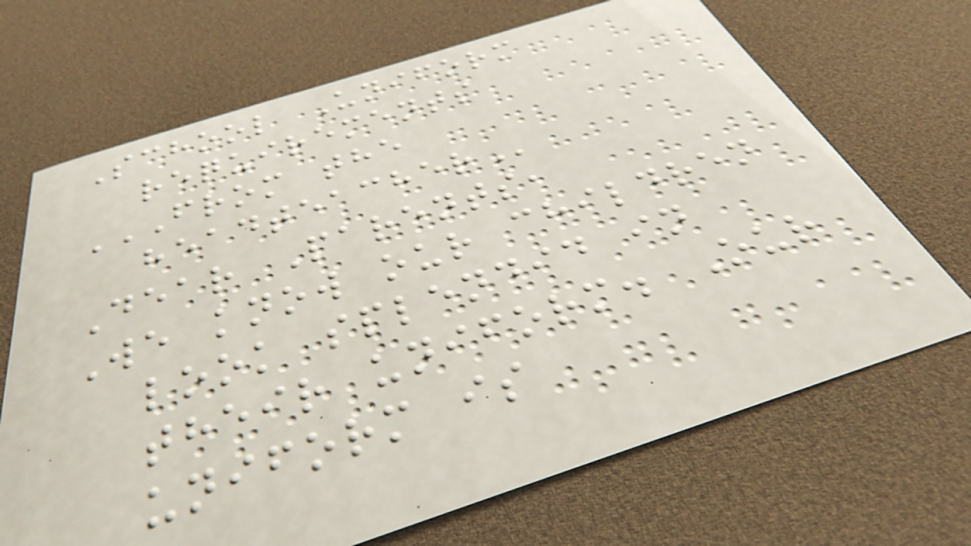School Uniform
requirements
FROM THE
HEADTEACHER
Dear Parents,
We know our children
look splendid in
their uniform. Our
uniform is
